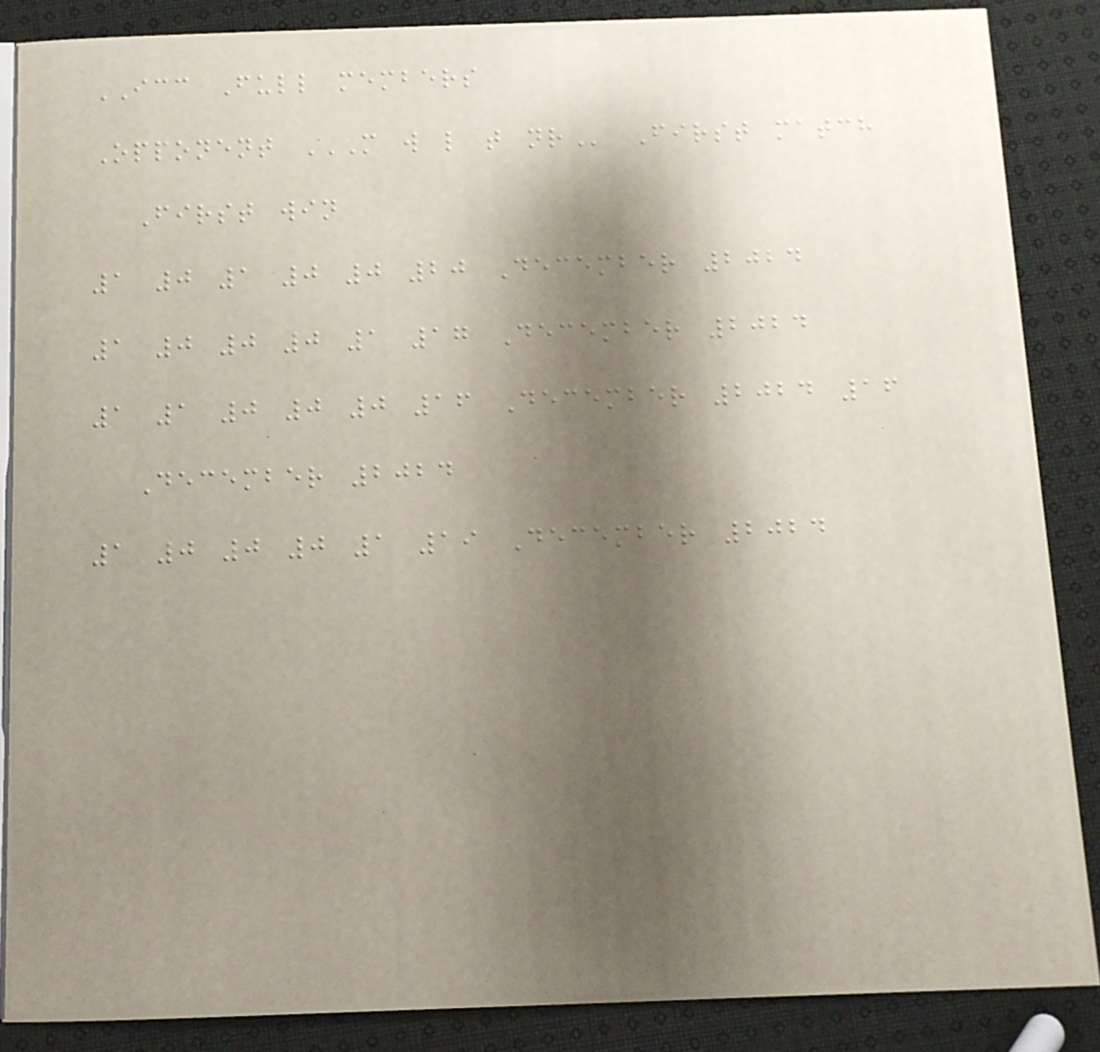ICC Full members
Opponent M W L T NR First match
First win
1 0 1 0 0 20 December 2024
1 0 0 0 1 17 December 2024
1 1 0 0 0 16 December 2024 16
December 2024
1 0 0 0 1 19 December 2024
